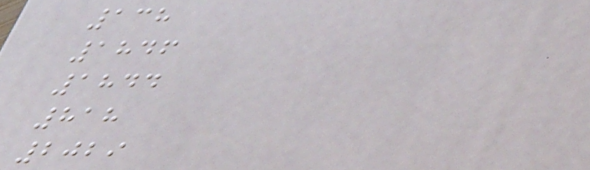138
1846
1844
818
2029
